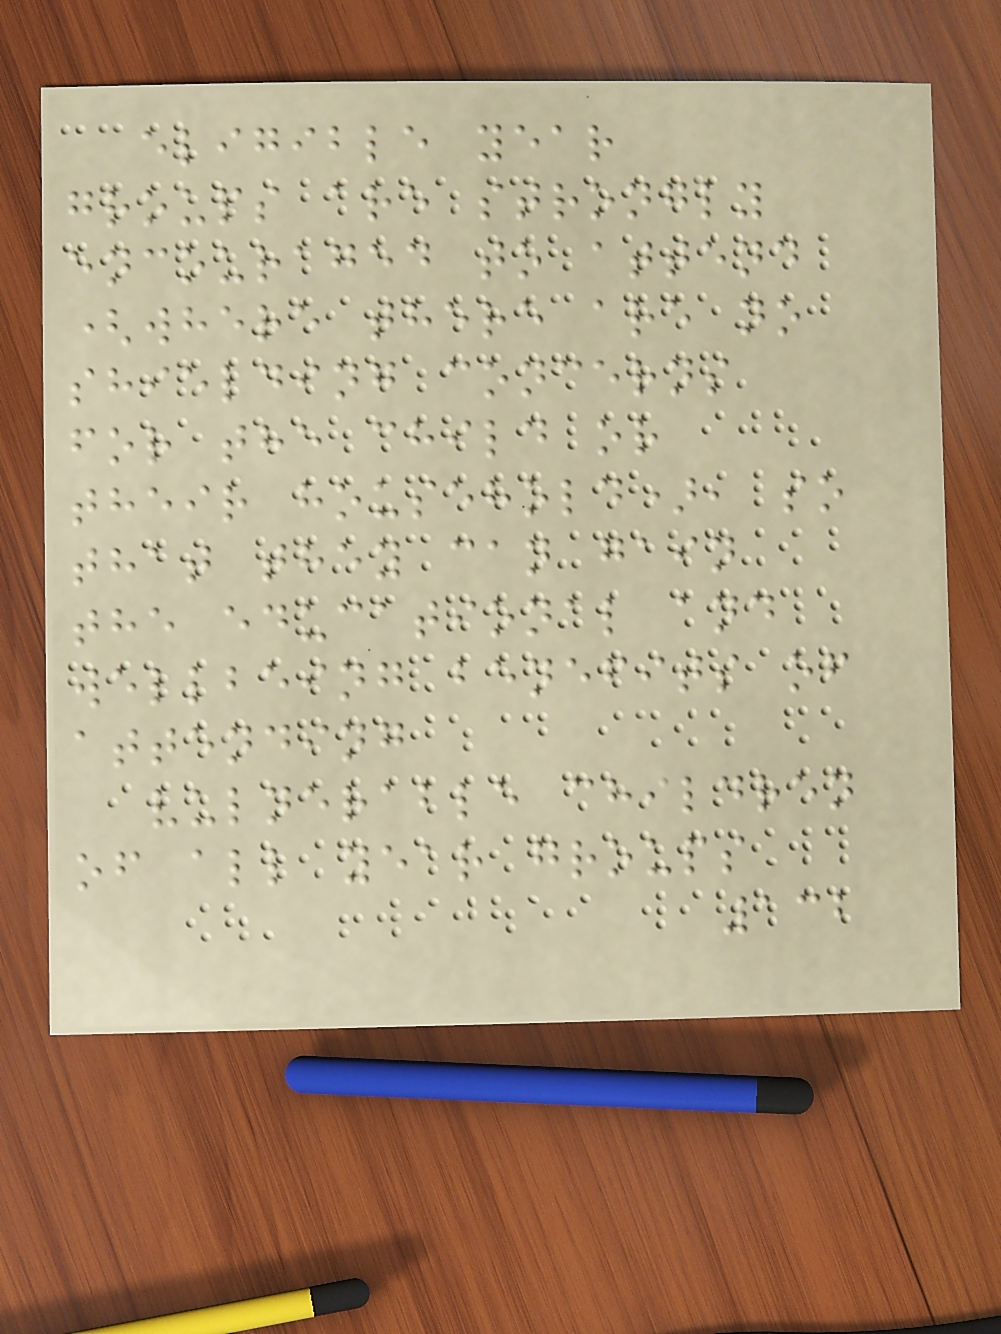eligible year
groups are strongly
encouraged to attend
(where there are no
shielding concerns
for the child or
their household), so
that they can gain
the educational and
wellbeing benefits of
attending
vulnerable children
of all year groups
132
